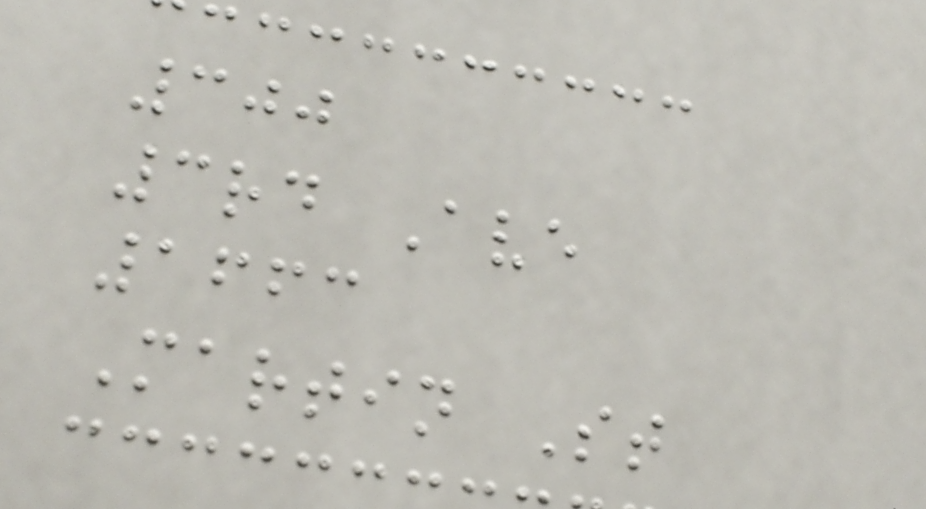300
3rd Ave
1663
Martin St
